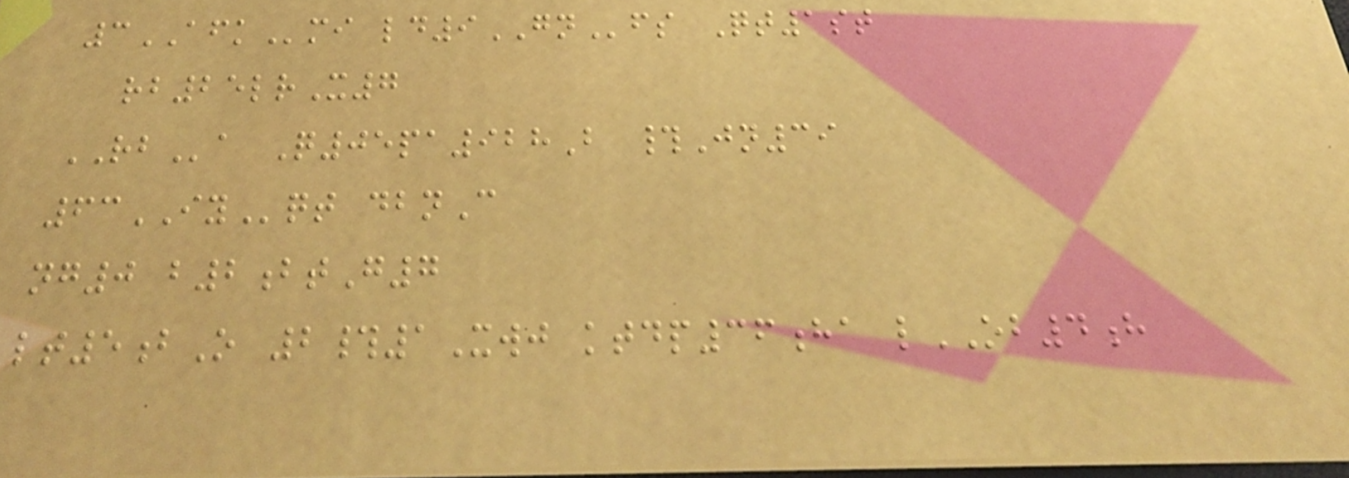3AFKmi ld9GNfs Qt1st
rb25lrX7
RBa Q05pa928B #Jn39
63IYqt dbnC
ng0 b2btG7
lt5bO 2#1Xwj ktdp36ha lOB4h
